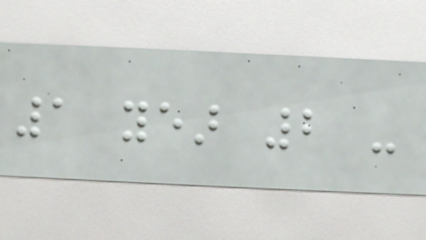1 year 2 -
